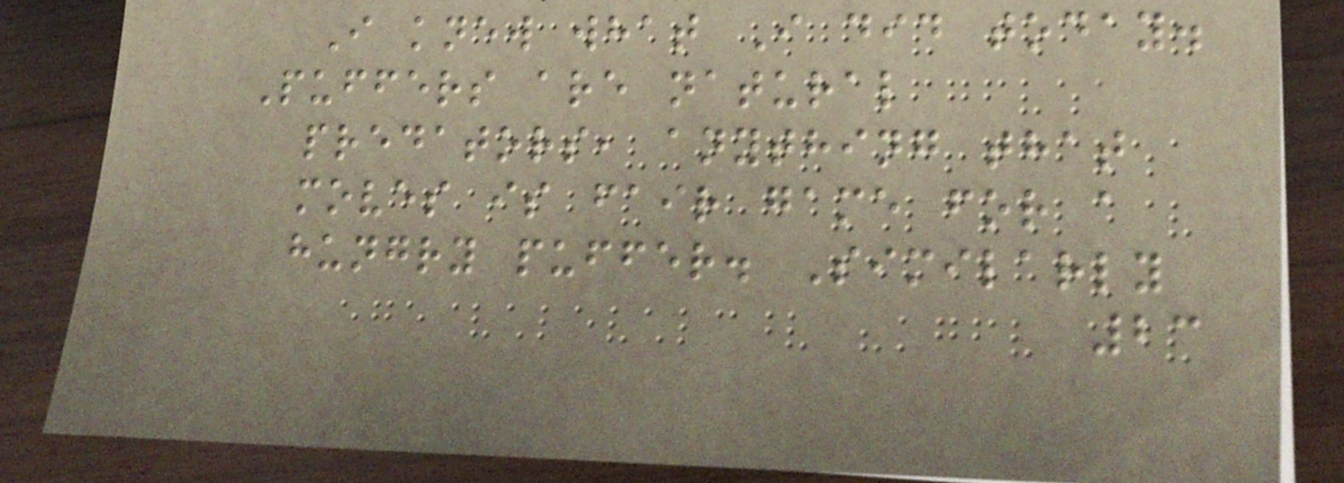I knew what I did today.
Puffers are natural
predators, anything that
moves is fair game for a
hungry puffer. Similarly
23
